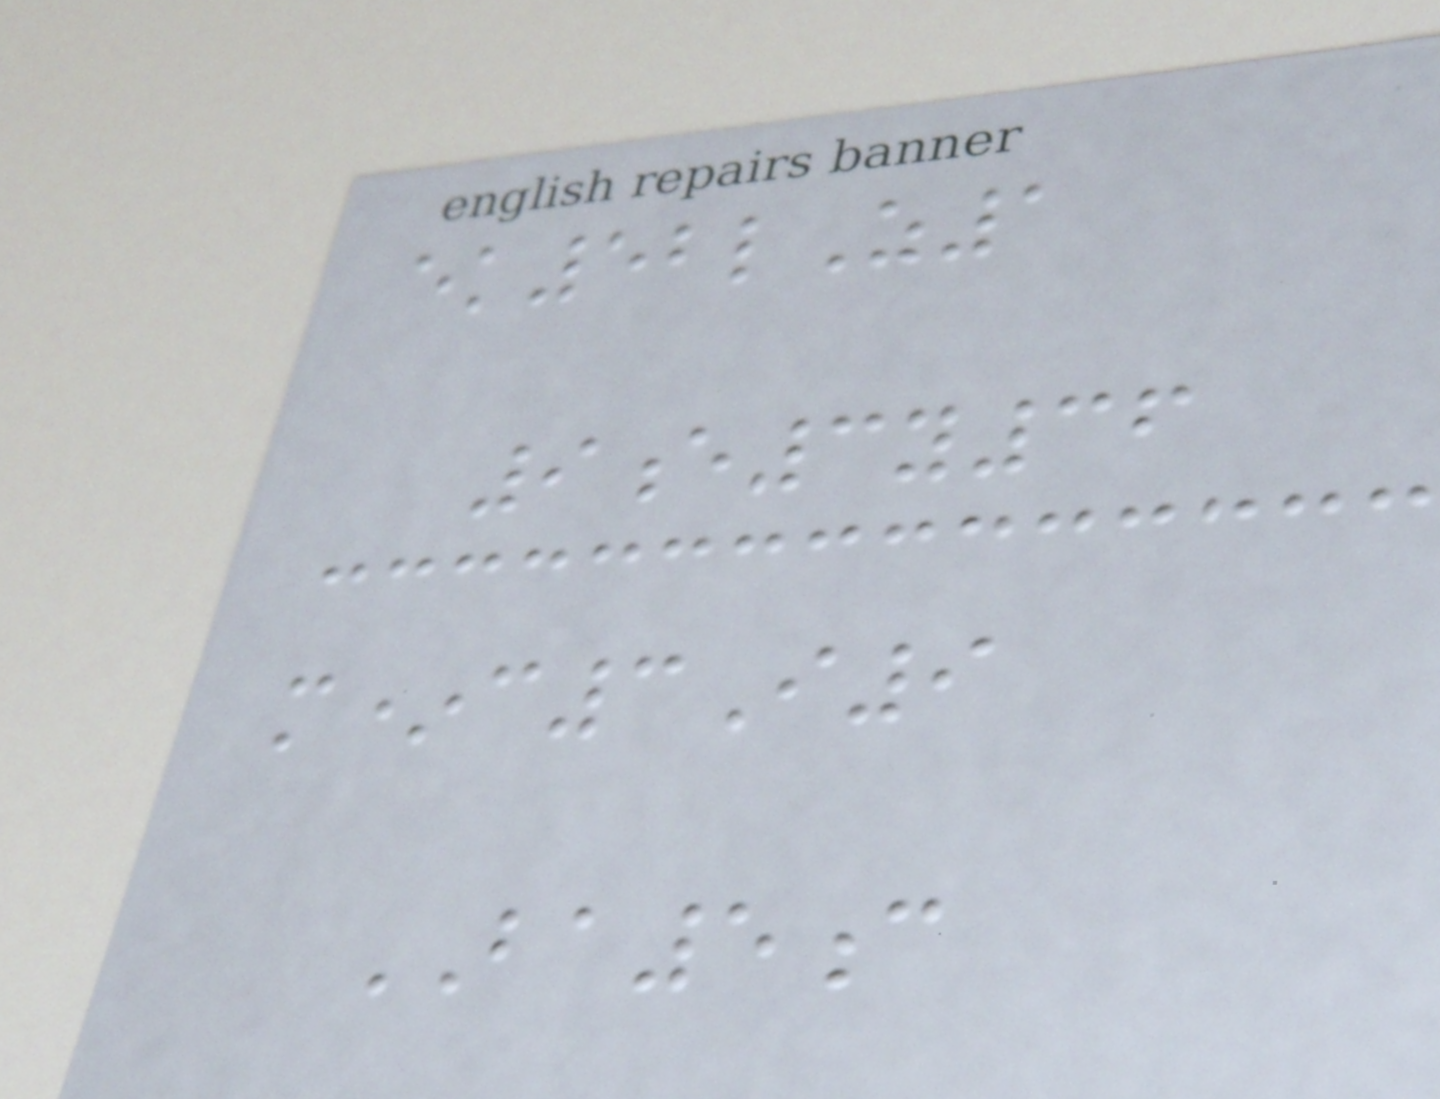ek52lZ1
9e3y36
m*c3I9
BA5c
